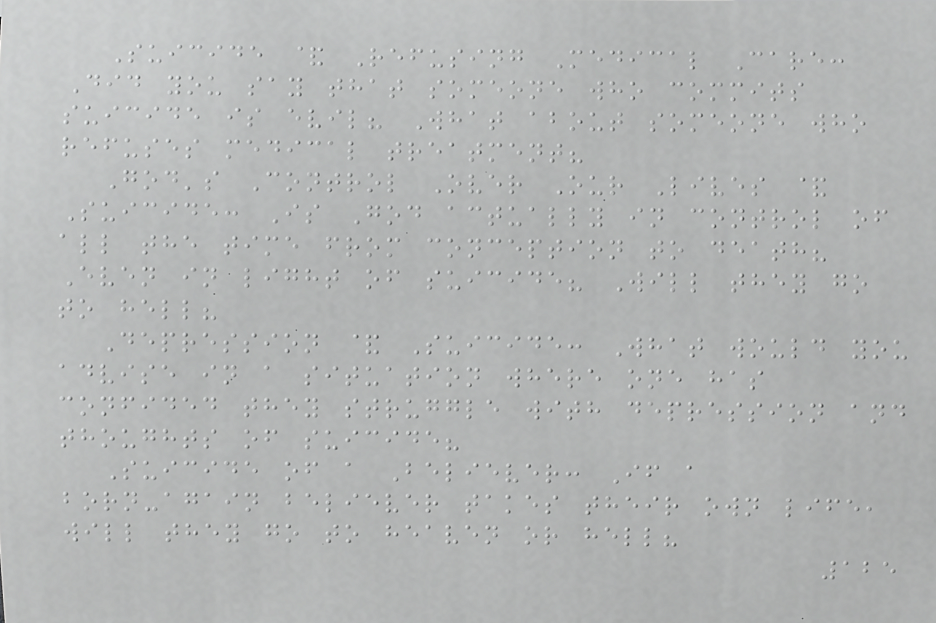Suicide & Refusing Medical Care:
Did you say that someone who commits
suicide is evil? What about someone who
refuses medical treatment?
God's Control Over Our Lives &
Suicide: Is God actually in control of
all the time from conception to death?
Even in light of suicide? Will they go
to hell?
Depression & Suicide: What would you
advise in a situation where one has
confided they struggle with depression and
thoughts of suicide?
Suicide of a Believer: If a
born-again believer takes their own life,
will they go to heaven or hell?
125
